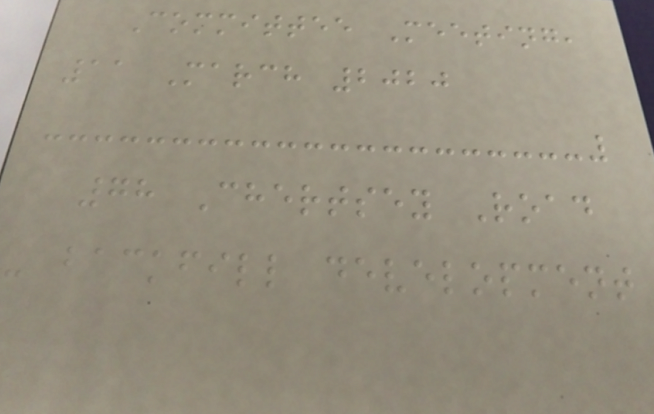Committee Meeting,
11 March 2020
78 Chertsey Road
- backfill development
